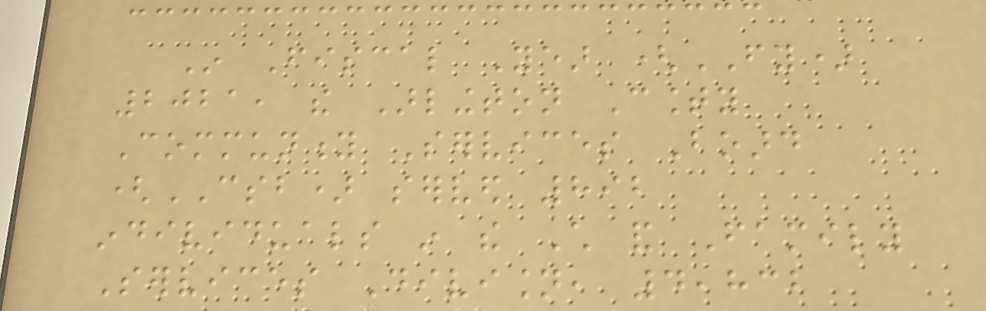In Fiscal Year (FY)
2021, the Arlington County
Community Services Board
(CSB) served 892
individuals in the Child and Family
Services Division, 4,832
